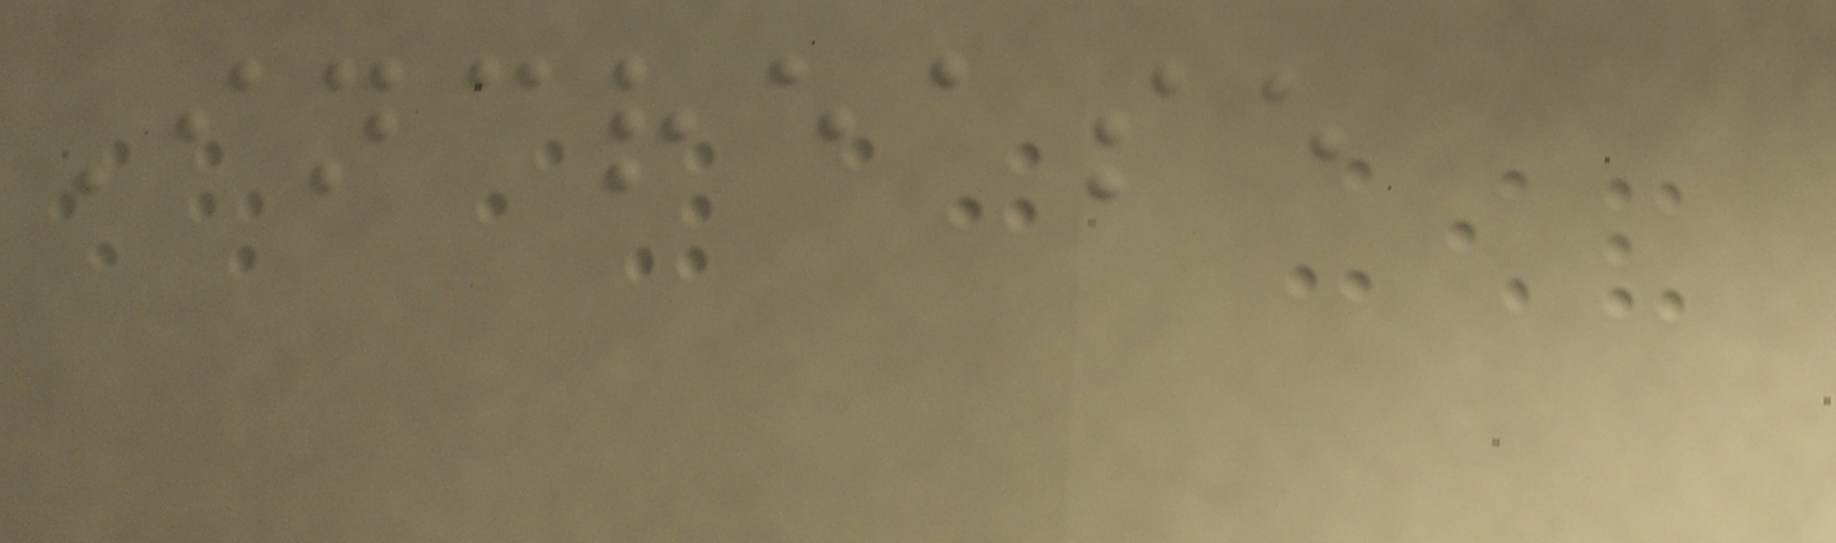Increase
